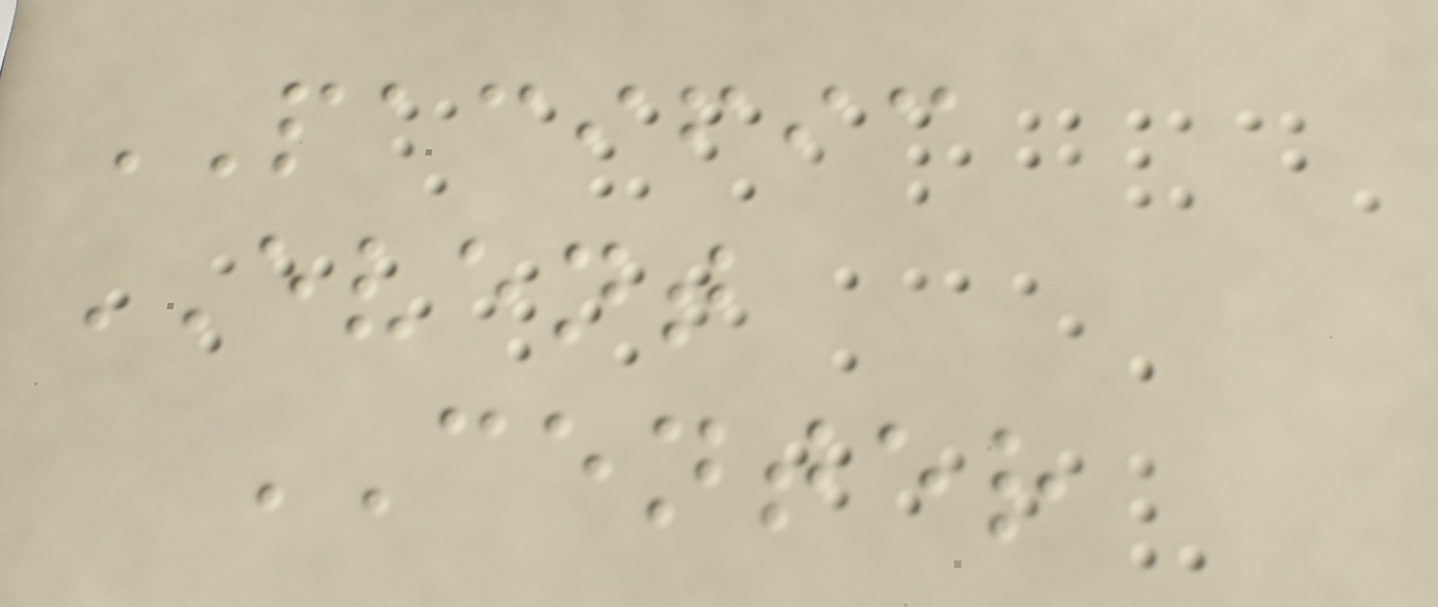PACIFIC
EVENT
CENTER
